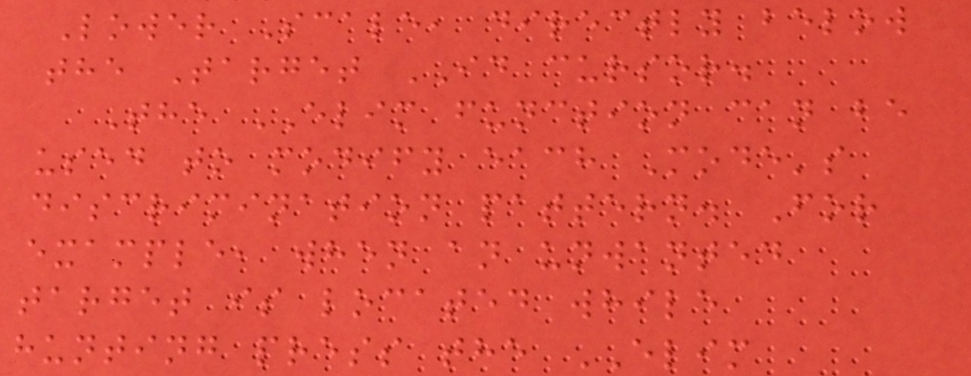Lower Scale, directly below
the Target ID cursor.
The ELIM function can be
used to modify each Mode's
discrimination pattern. For
example, when an unwanted
target is located while
hunting press the ELIM
